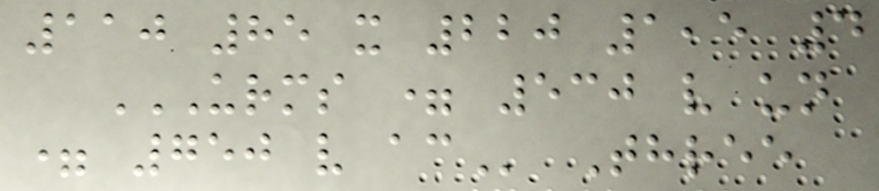110 85 x 220 1,5 4
URMS = 530 V UN
= 750 V AC Three
